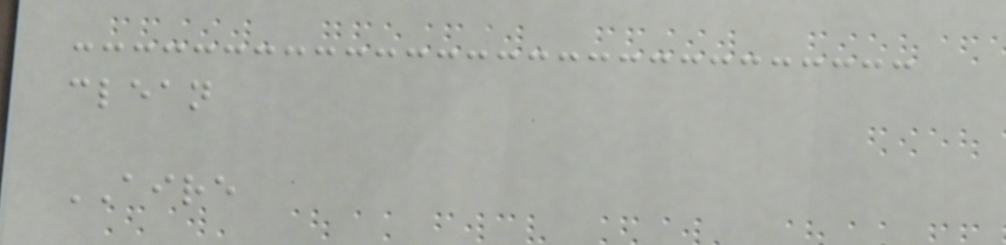clean
AIRE
